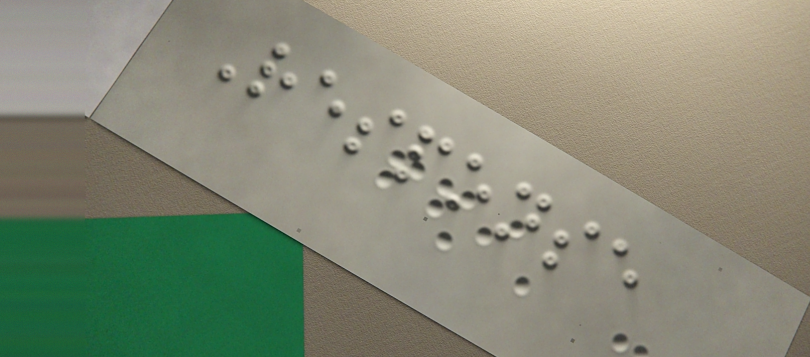Response
